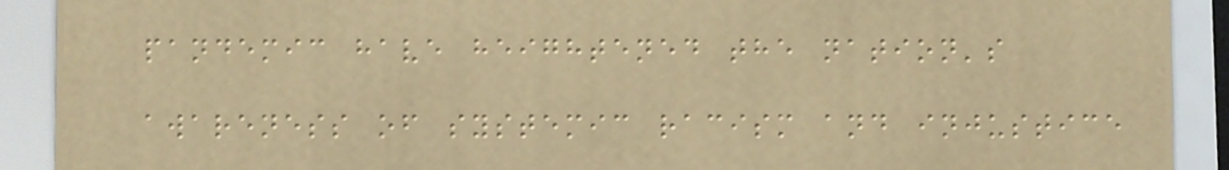pandemic have heightened the nation's
awareness of systemic racism and injustice
